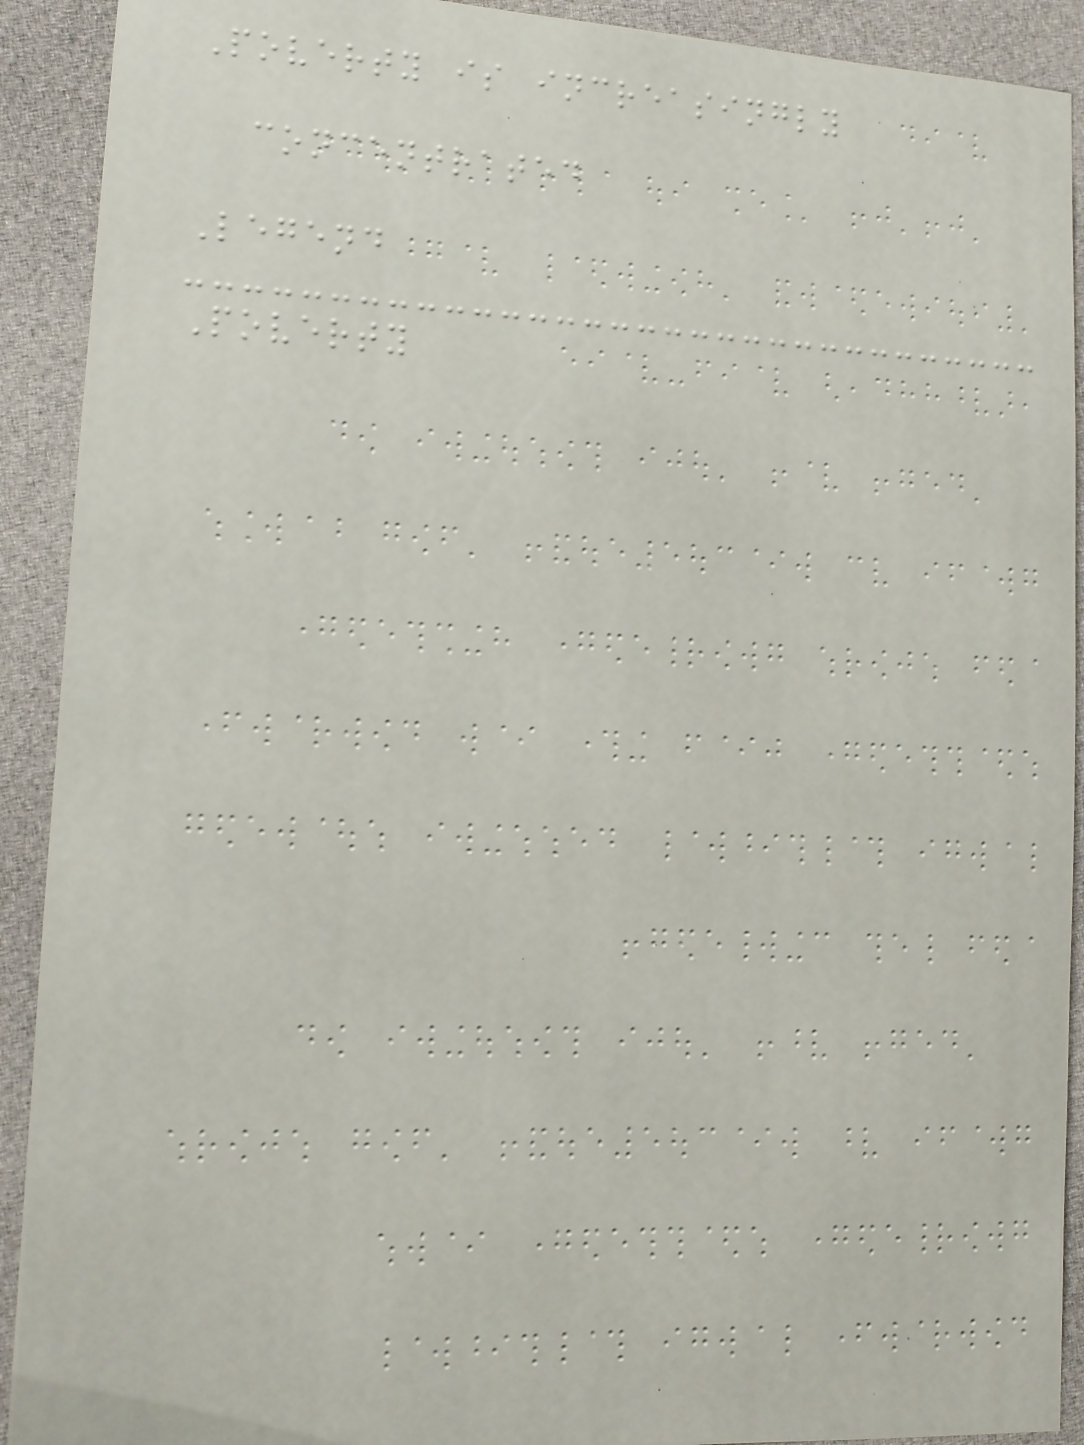Poverty is increasingly
concentrated
Legend
Poverty
